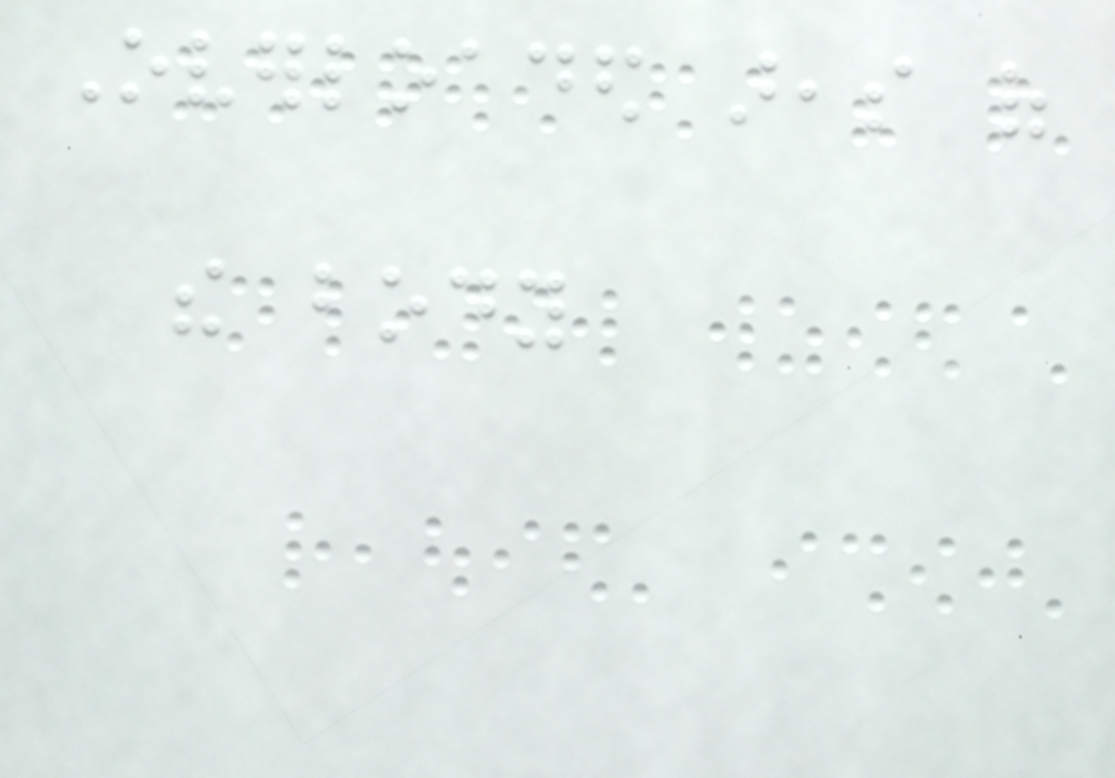Overloaded areas of
the body
